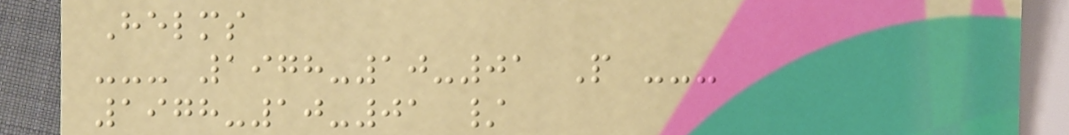Helms
--- 1978-10-01 P ---
1978-10-01 /
